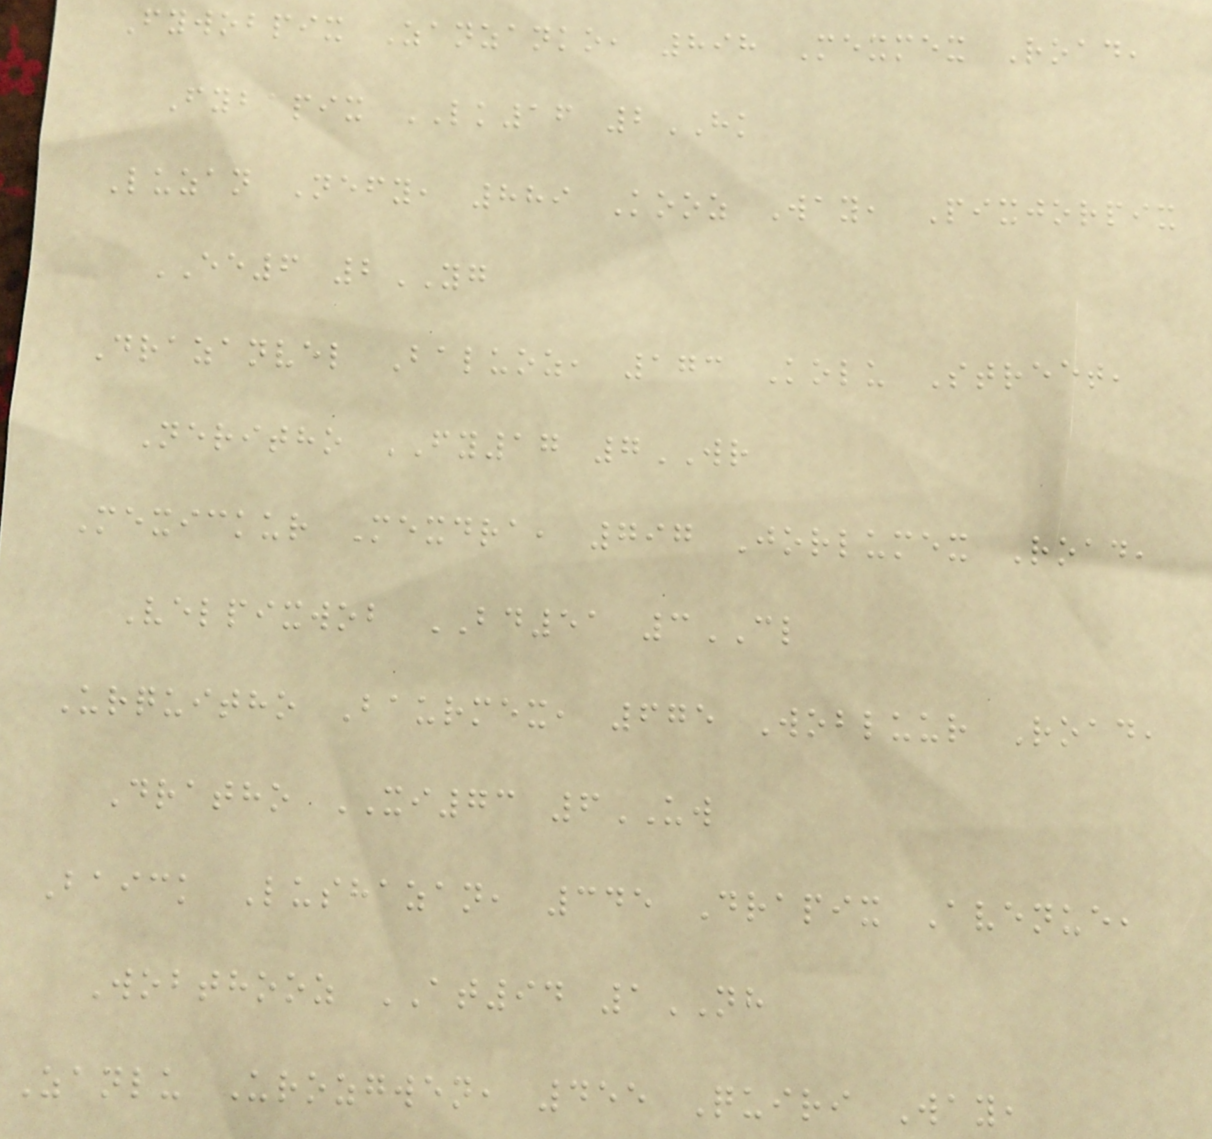Fywobpix Zanzanko, 898 Mexmex Road,
Fybapix LK16 2HK
Luzan Nefy, 889 Kooz Way, Pixjorpix
EE6 2YG
Drazanvel Baluoz, 173 Kolu Street,
Neritho FY17 7WR
Mexickur Mexdra, 797 Jorlumex Road,
Velpixwob BD51 3CL
Urquitho Baurmex, 675 Wobluur Road,
Dratho XI73 6UW
Baick Lushazan, 345 Drapix Avenue,
Wobthooz AT94 1NH
Zanlu Urozgwen, 455 Quiri Way,
